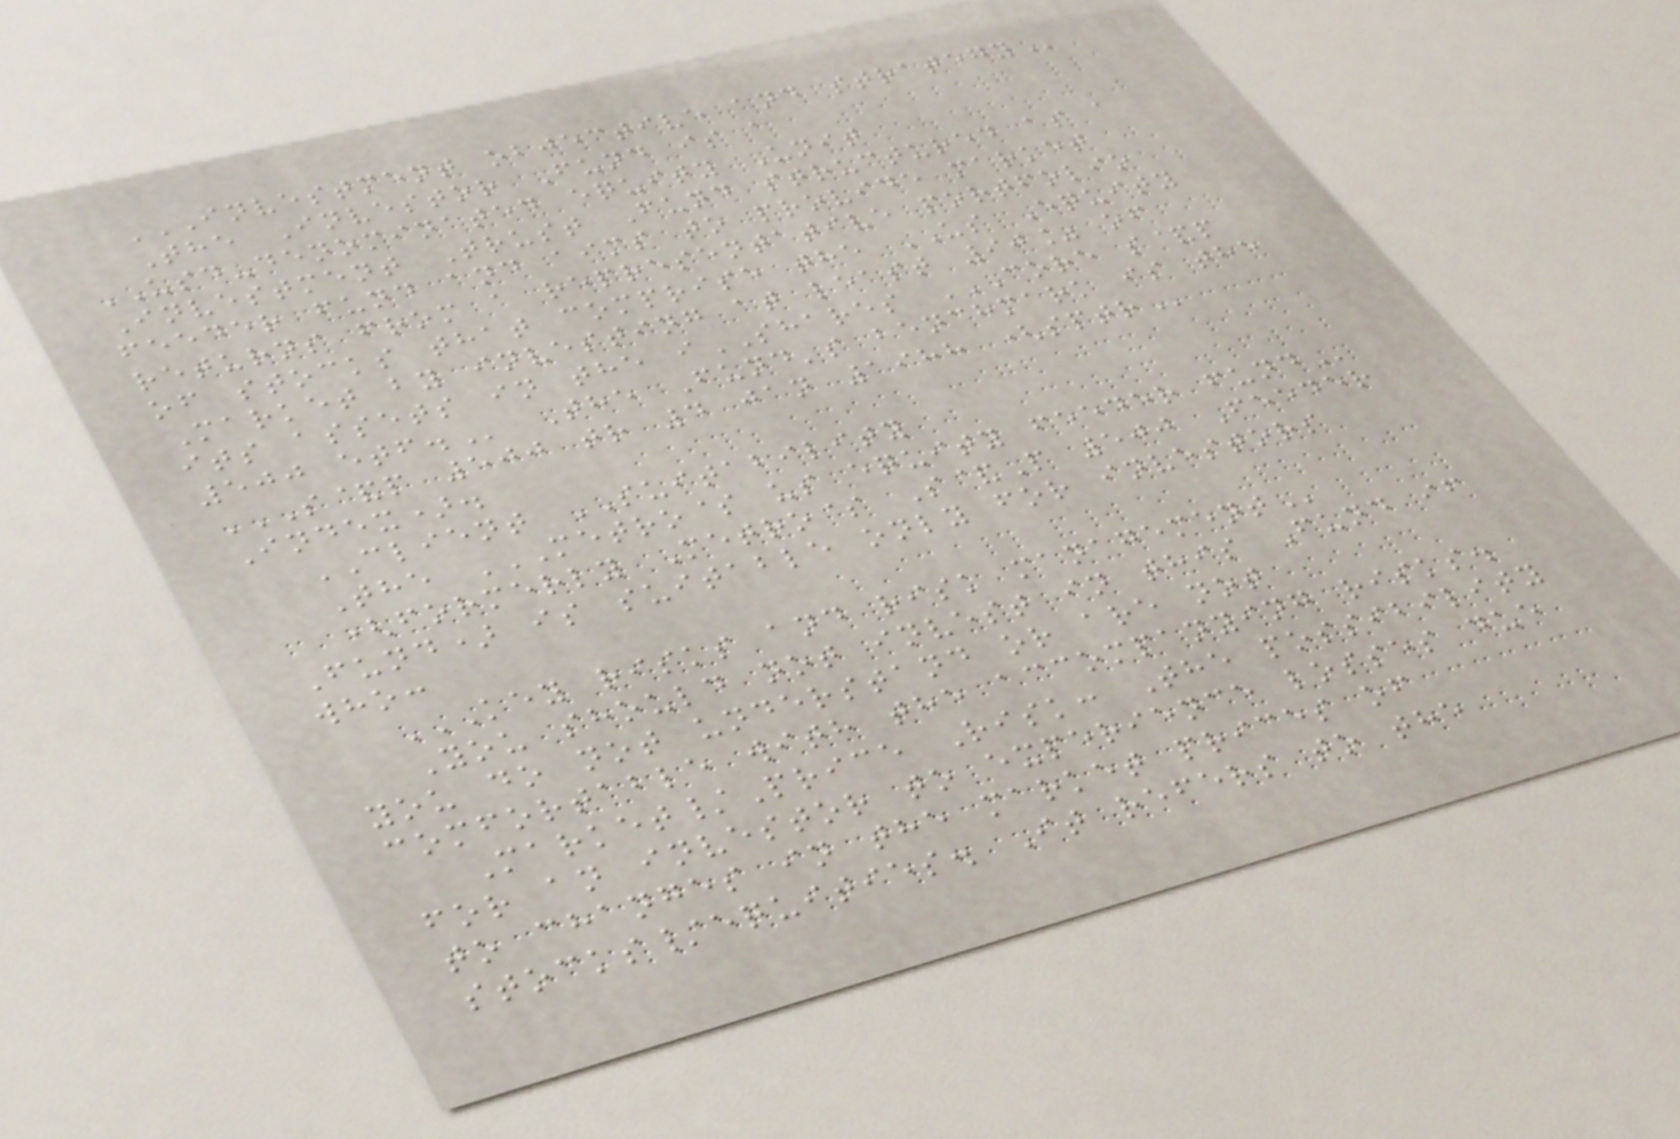INVESTMENT OBJECTIVE AND STRATEGY
The Investor Fund is a
USD-denominated equity Unit
Investment Trust Fund structured as a
feeder fund and aims to provide market
returns from a representative portfolio
of stocks that comprise the US Equity
Market by investing at least 90% of
its assets in the iSHARES CORE S&P
500 ETF. The Fund's benchmark is the
S&P 500 TR 4 JAN 1988 (SPTR
Index).
CLIENT SUITABILITY
The METRO$ US EQUITY FEEDER FUND
(formerly Metro$ S&P 500 Feeder
Fund) is suitable only for investors
who:
KEY RISKS AND RISK MANAGEMENT
You should not invest in this Fund if
you do not understand or are not
comfortable with the accompanying risks.
Market/Price Risk: The possibility
for an investor to experience losses due
to changes in the market prices of
stocks/equities. It refers to the
